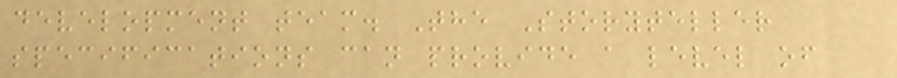development team. The Storyteller
specifications can provide a level of
